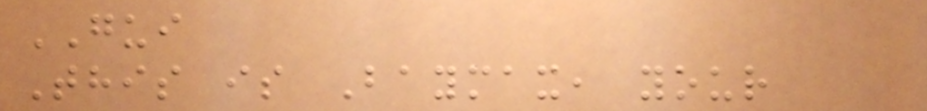GUI
This is Baymax, your
